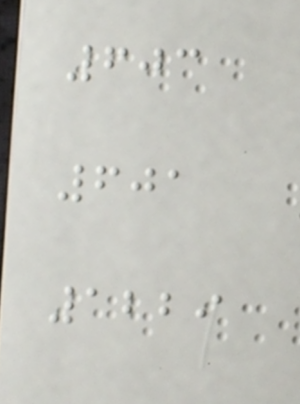603
601
1229
